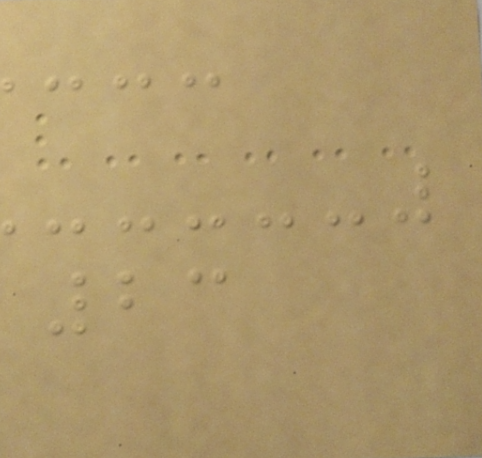23
